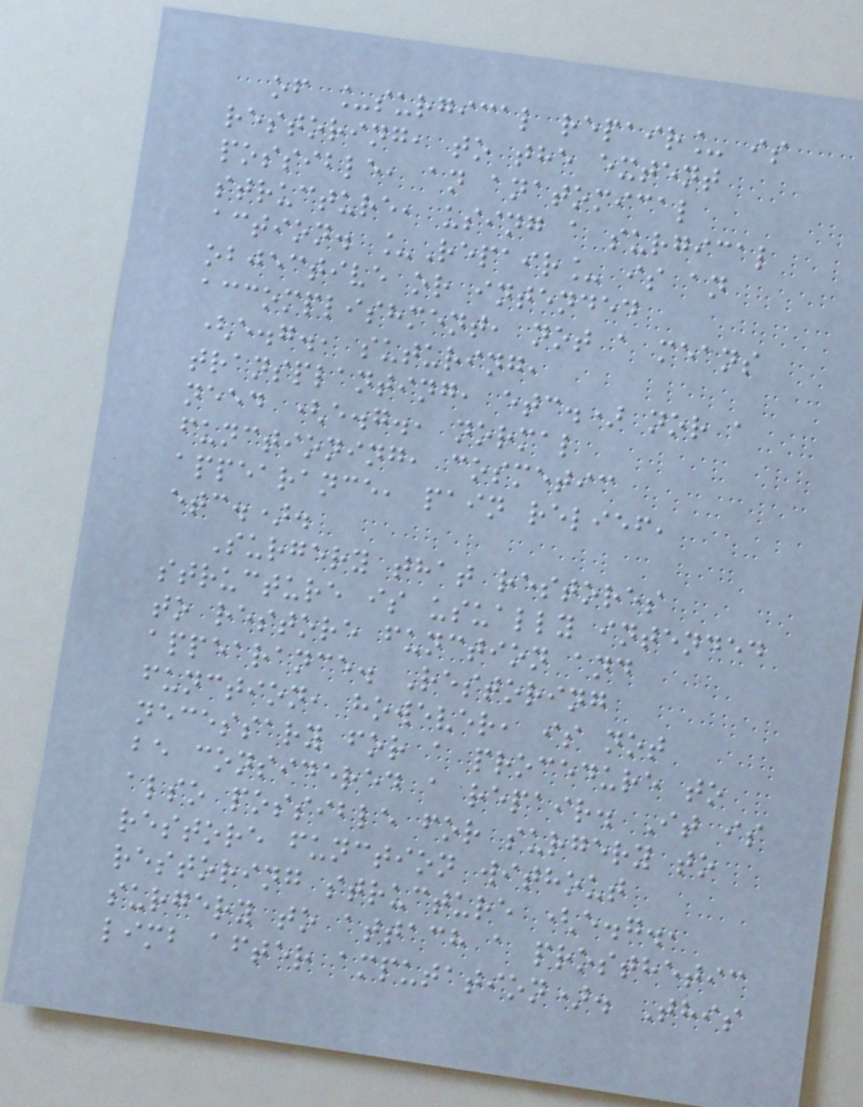of _surgical repair_ is
restoring, to the extent
possible, an anatomical
structure, using a surgical
action. _Repair_ is an
objective or intended
accomplishment, not a means
(e.g., suturing,
transplanting, etc.) nor a
need (e.g., normal
functioning, cosmetic
appearance, pain relief,
etc.).
Surgery that restores
structure is usually intended
to restore function and
appearance. Restoring
function, however, is not
necessary for a procedure to
be considered a repair. It is
also possible for surgery to
restore function without
restoring structure (e.g.,
surgery to attach a prosthetic
limb after amputation). This
